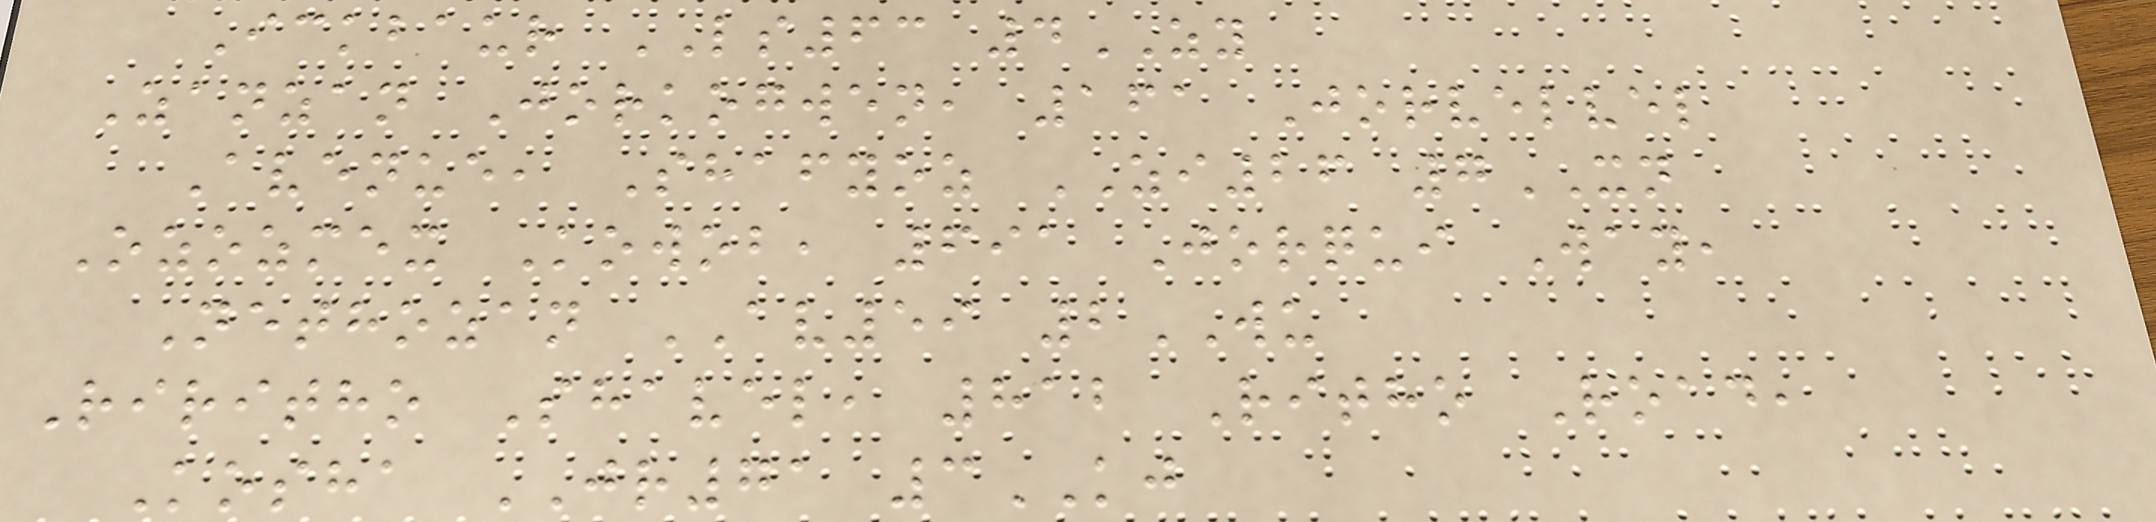Ickbaur LS63 4ZY
Zanzan Jorkogwen, 161 Jorvelvel
Avenue, Shafyoz ZI26 7XN
Ozozmex Kowob, 691 Jorqui Way,
Nethozan AV59 2WU
Riritho Shavel, 812 Ritho Road,
Kosha JR71 3KJ
